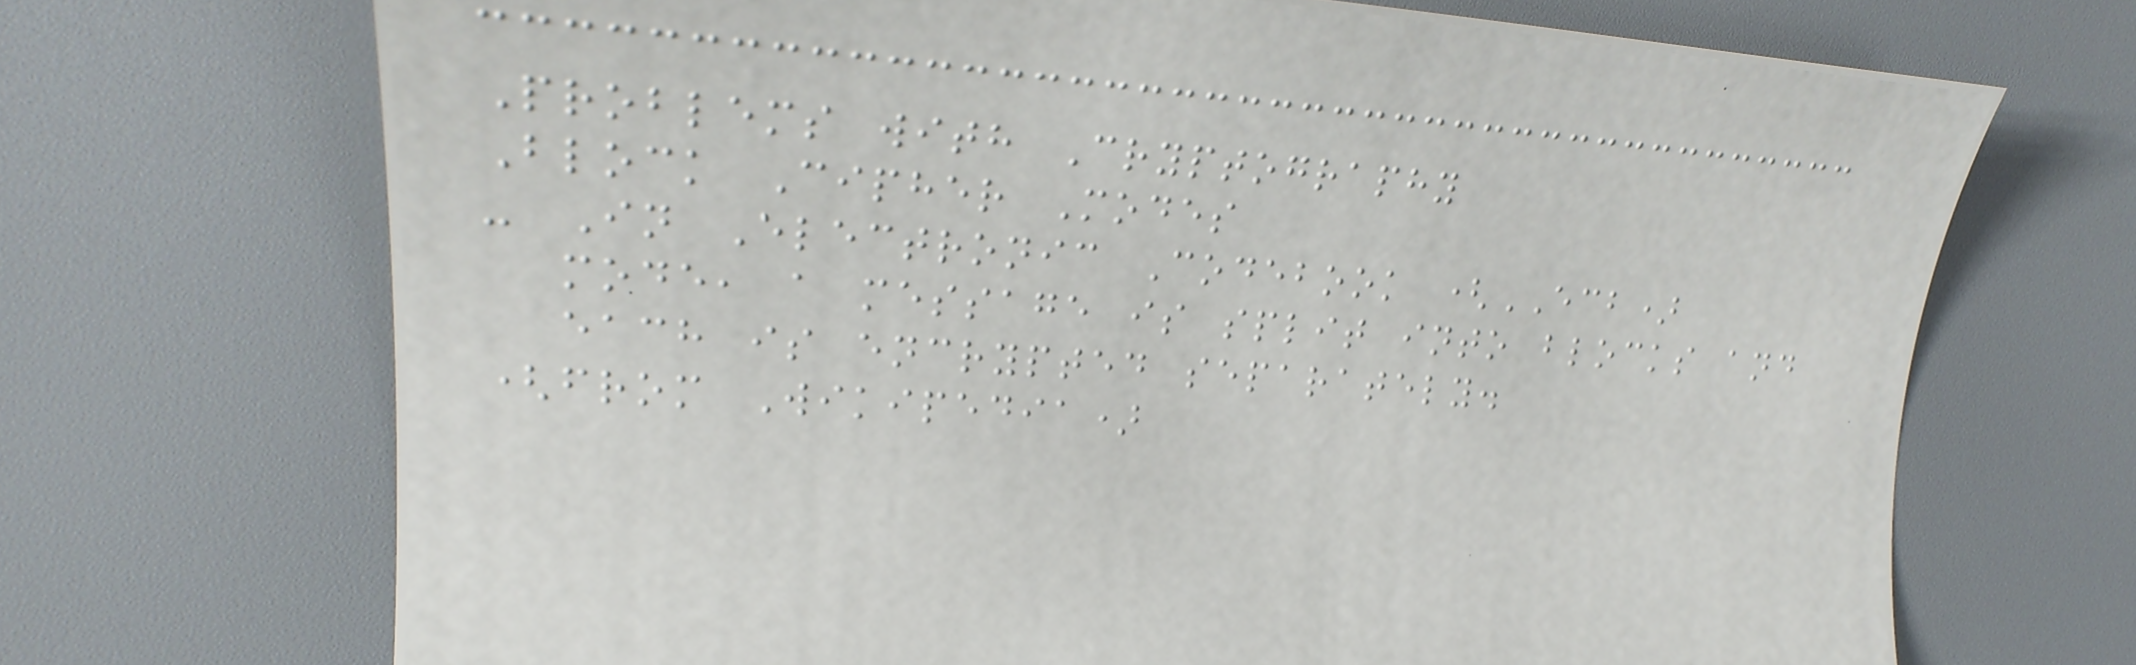Problems with Cryptography
Block Cipher Modes
- In Electronic Codebook (ECB)
mode, a message is split into blocks and
each is encrypted separately.
(from Wikipedia)
